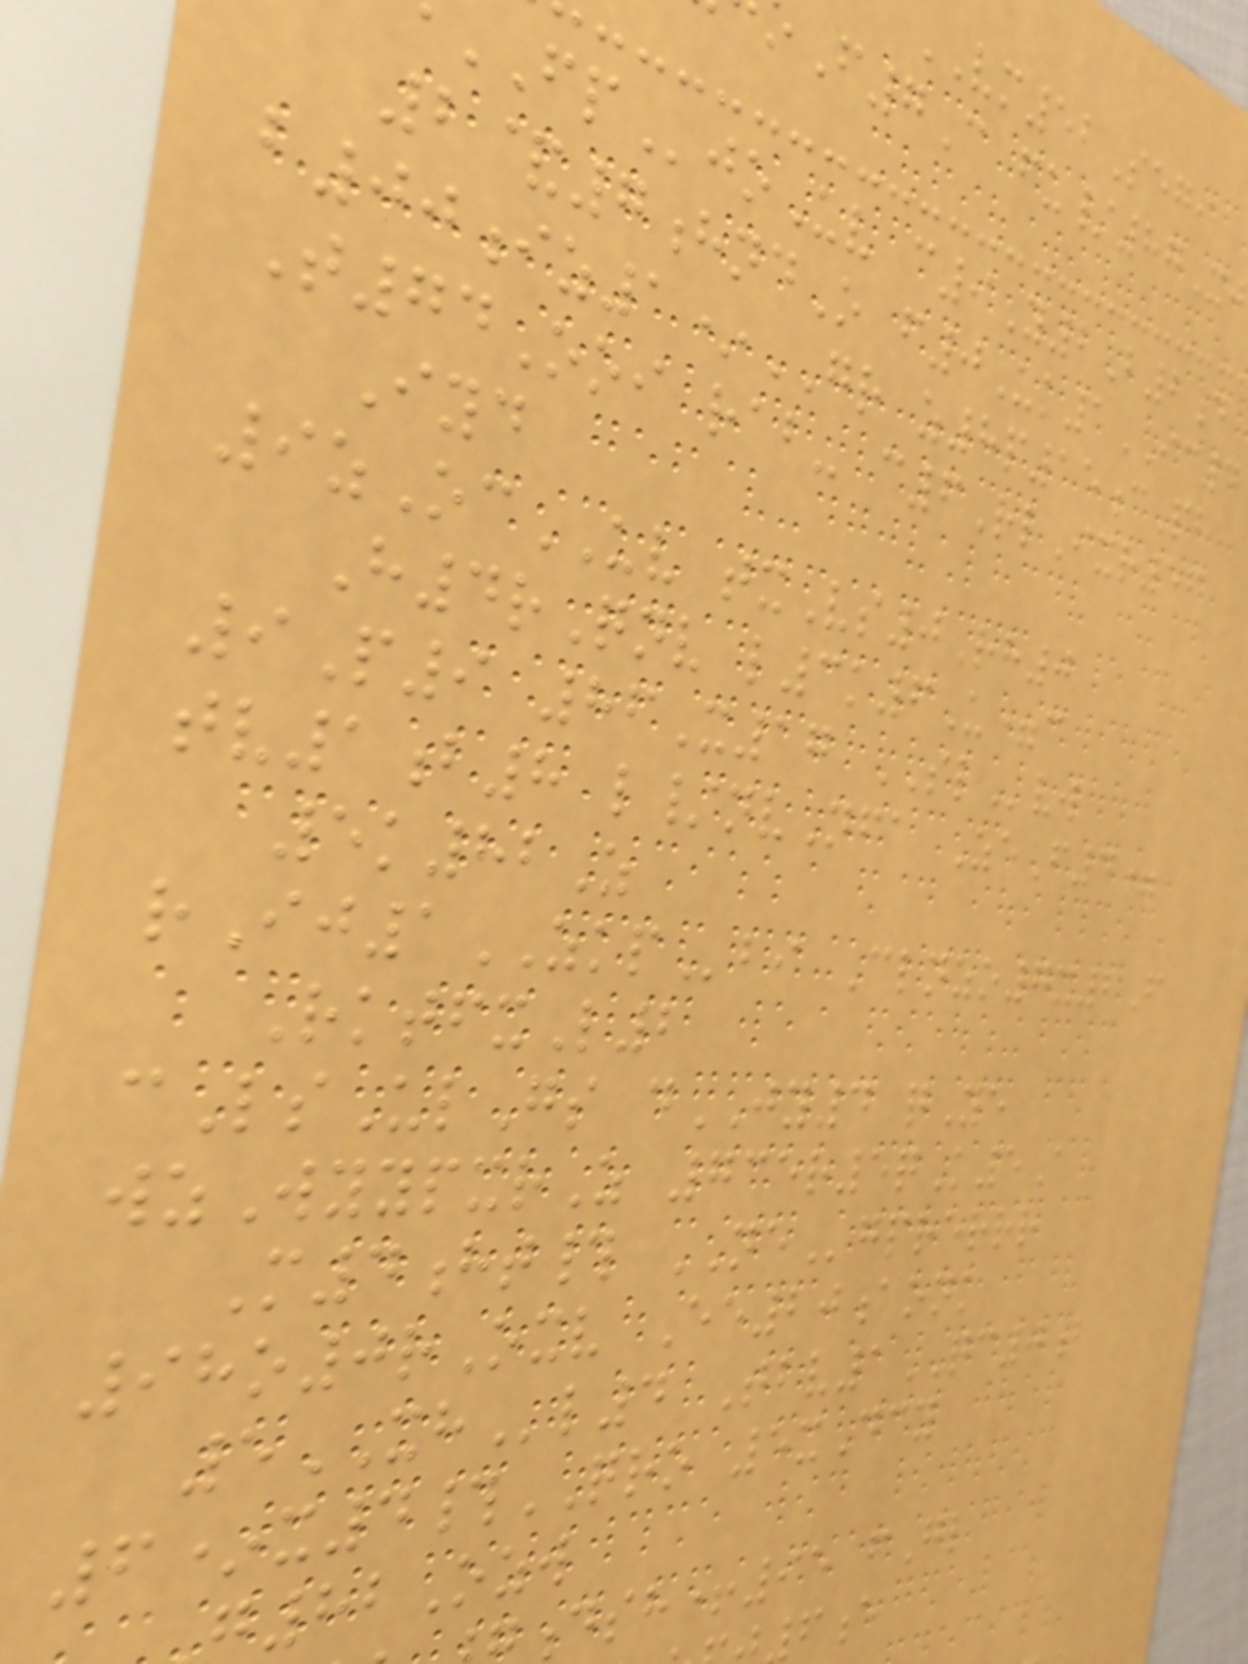VM52Segi
F7C fu/87Xj
joUv c9Y2B2d
2&7hndO f0Uk1IC4
b00iz1*GR z8p15cPb
T74Ooi rab- c6RlIxr56
Iyd
9zOcUV txVs0Rh0
H4rQnv l3k6U=c
9P9 86X17 SLvw
tv1b8 l/nvNfa ZeF4=
5k82Z
rIj1ZKPbi Clnzo7x2F
RktfxL2
cLsUlGs dJY4 qYe
wzWyypxrZ 735r5qK5A
M4ht# NEgprerrr
98o0rOxv Ee20aonk
5XHl4 Tbv1QC0b
6*x4#QRO 5xDcy
82Ozw
dsh+95 fGl
